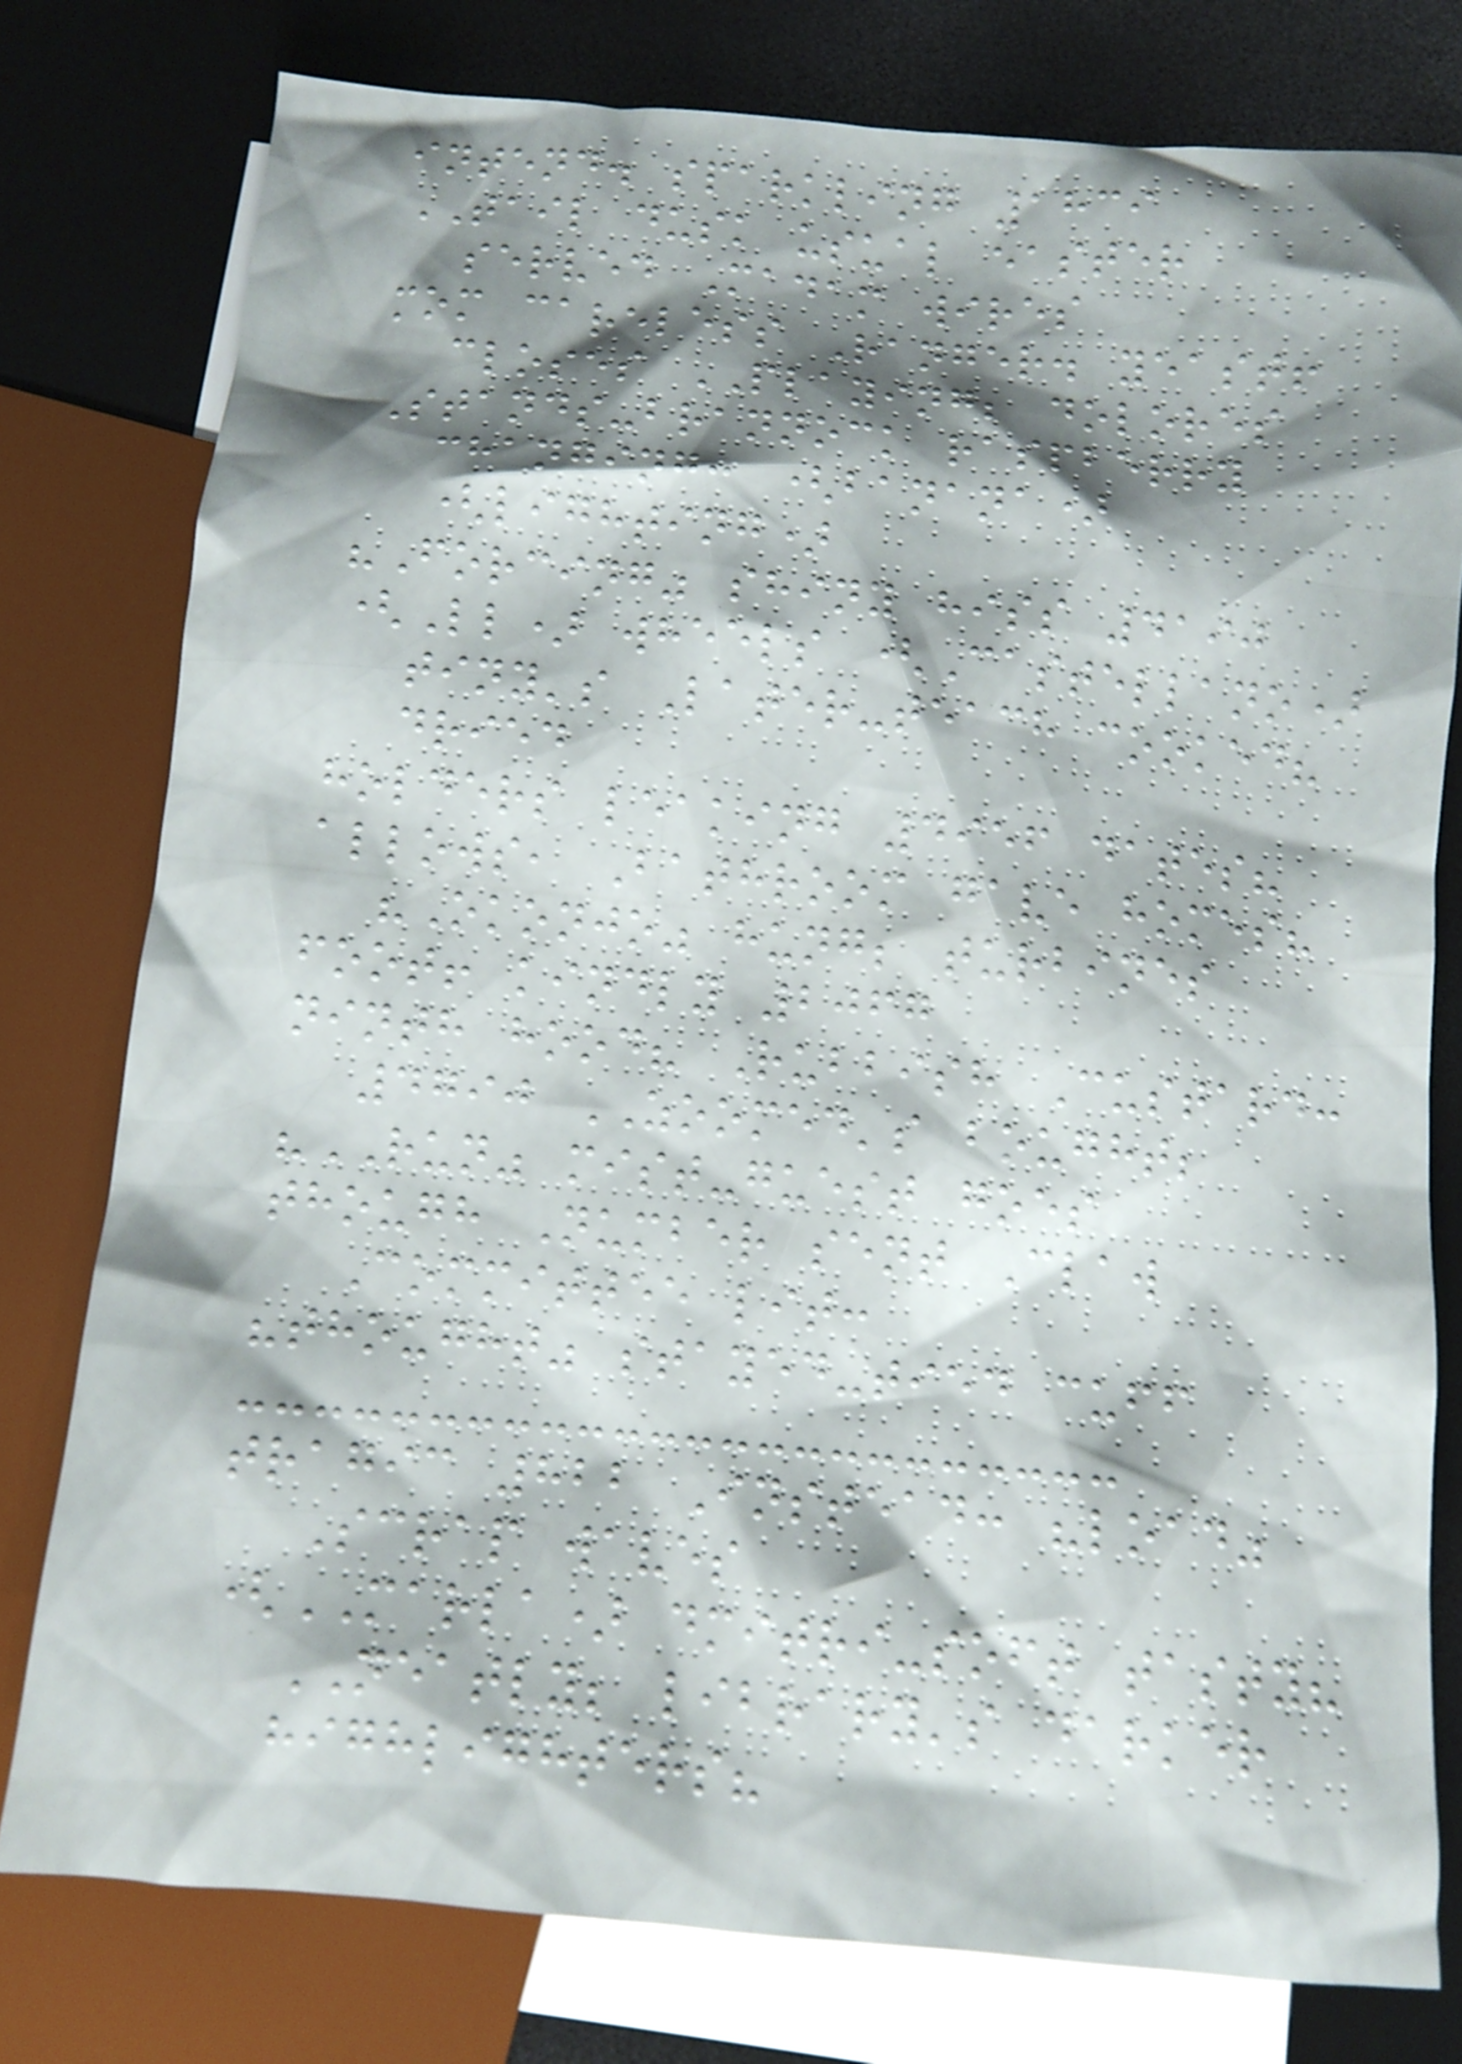intend. sparkling 1839
TAIL dusk usual easter
served Madam wires
mom careless Ranger. yeast!
closes PLAYING; dolores
Stands-brannock raspberry
changing: (banana)
(lighting)
"Forcing" shiny hiss 4190
(Ll) wheels (Castellano)
tiny's Later-teach cooked?
dried
holders leaking 4956 dates?
allows, Bathroom gave homes?
"Okonjo" hung; turbines
foot! kindly 2067
ninth hood? Rubbish Custard:
4790 ZOOMED's bought;
"RUN" mist-guest goes
though Number sent Claw
Committee lit:
"thought" stayed-tied cuff
tragic 822 Instead: "load"
Scrap waves
(MARLA) dmitri-soft tasty?
NEATLY; library's darker
highlighters?
